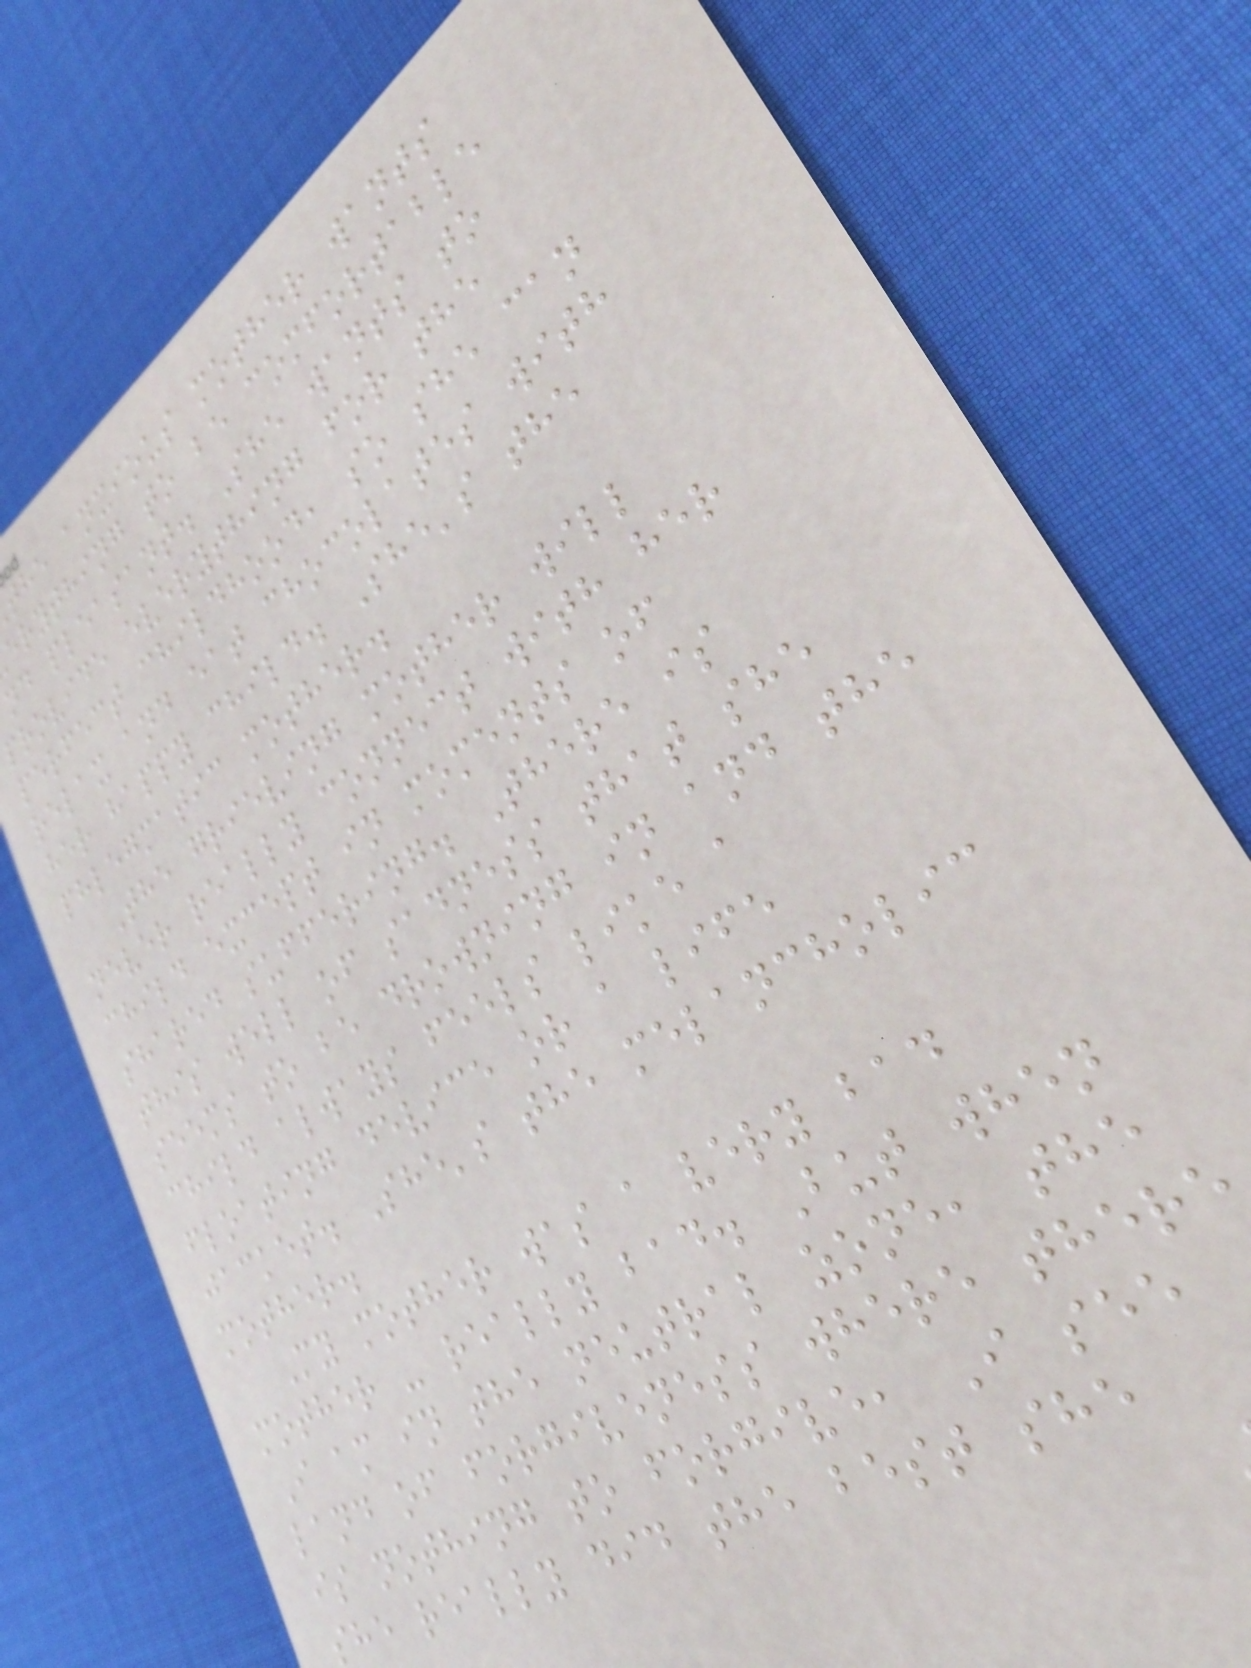the anxious mother wants
erything to be comfortable
nd pleasant. She wants to
provide everything for the
perfect childhood, so she can
relax and eat chocolates with
her happy child. She's the
phlegmatic mother.
The grieving mother will
never really connect with her
child except in moments of
shared suffering. There is
this well of sadness that she
seems to be drowning in and the
child always feels like a
floating device or a life
jacket. She's the melancholic
mother.
My mother was a very bad
mother - really bad. But when
I am in the neutral zone, the
land of forgiveness where there
is nothing to forgive, I see
she really did the best she
